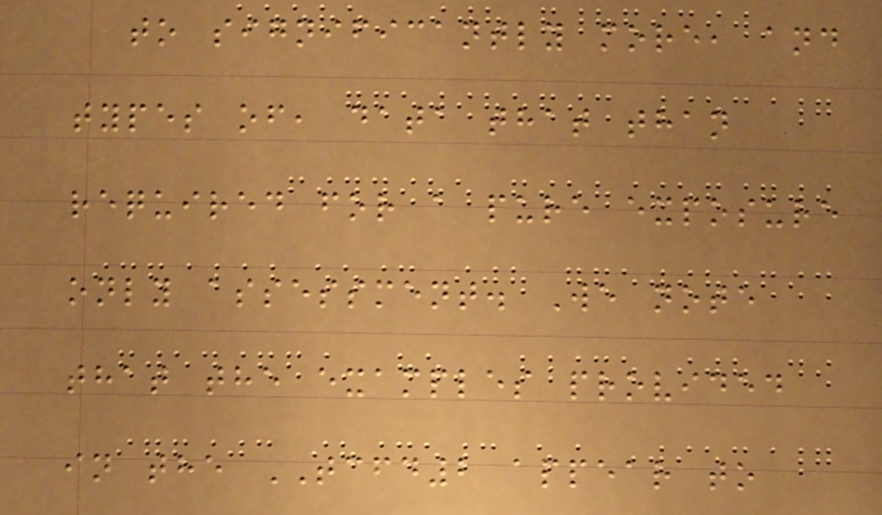to significantly more, and
types of, data that than
required for a pure exposure
only assessment. We note
that the examples provided
in the TCFD2 appear to
